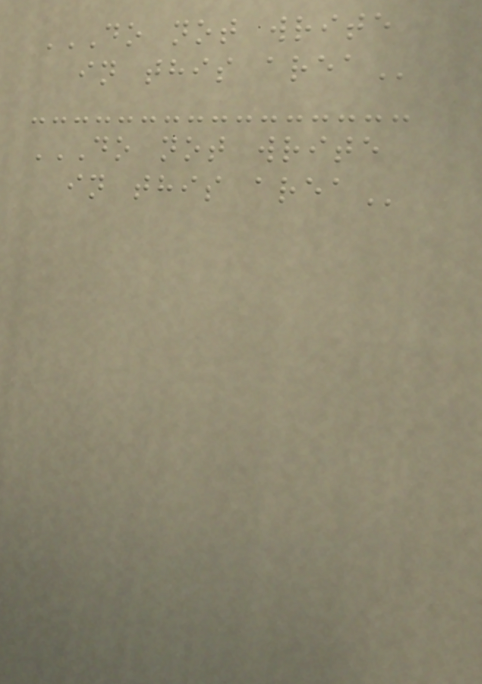DO NOT WRITE
IN THIS AREA
DO NOT WRITE
IN THIS AREA
